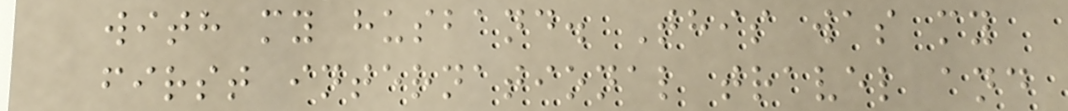with my husband. This was my
first international travel and
